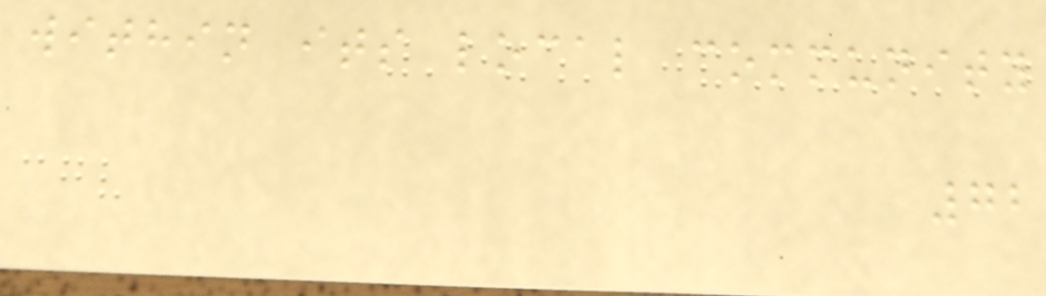within its local community
72
